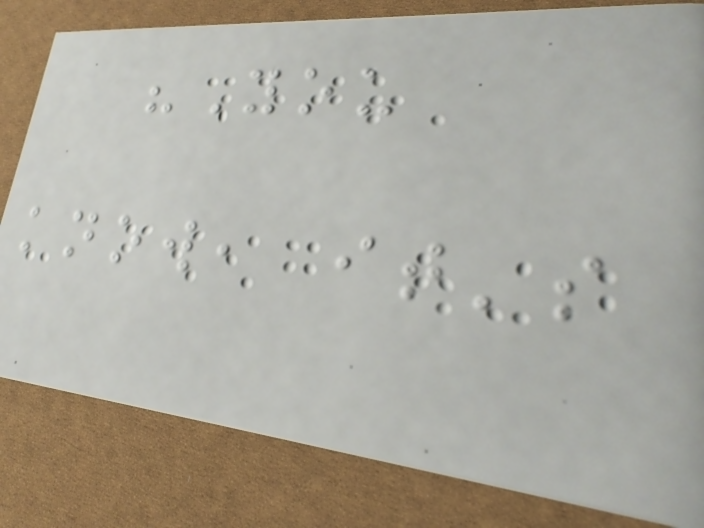"You
know, it's
